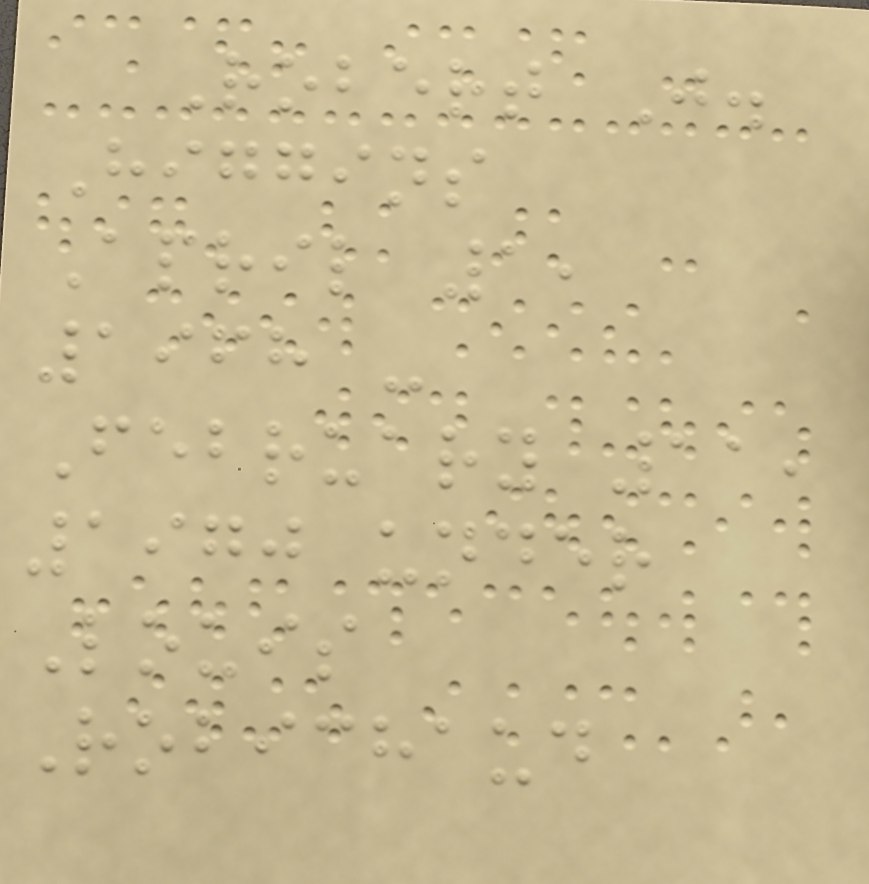Robert J.
Higgins
April 1,
1968 -
February 11,
1970 under
Louis
Robichaud
